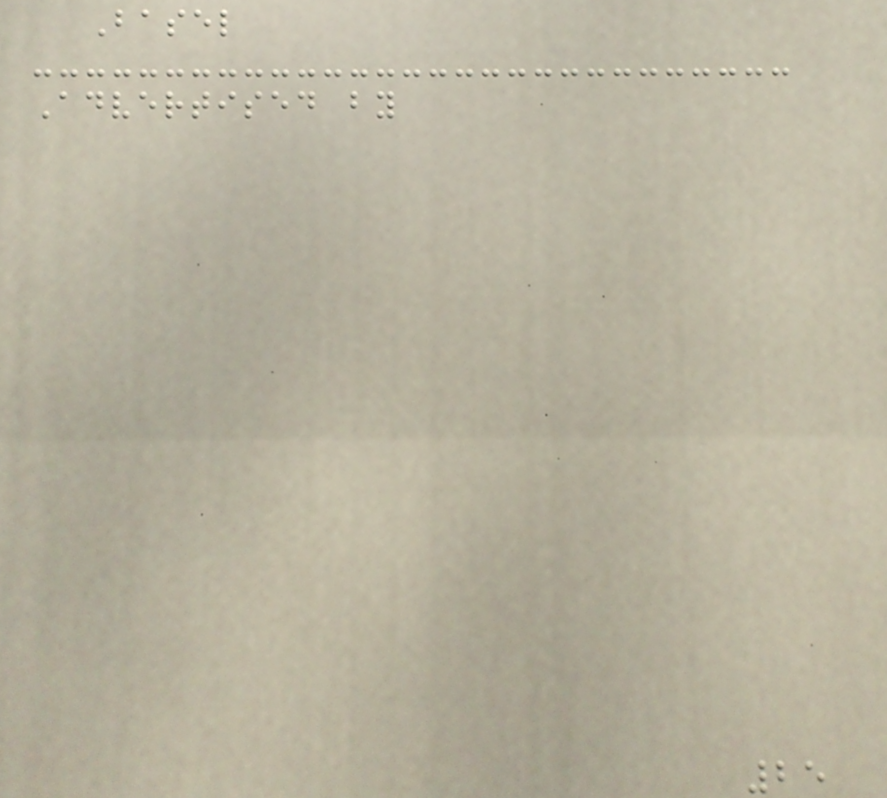Basel
Advertised by
25
